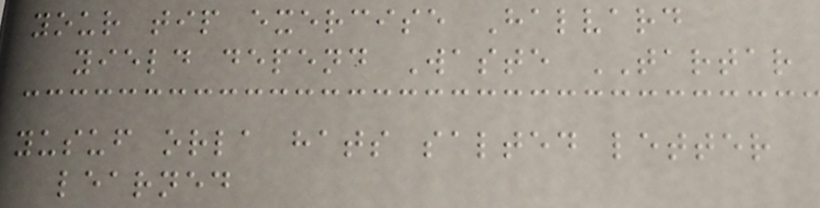your tip exercise Halvard
yield depend Waste TARTAR
yusuf orla hats salted letter
learned
